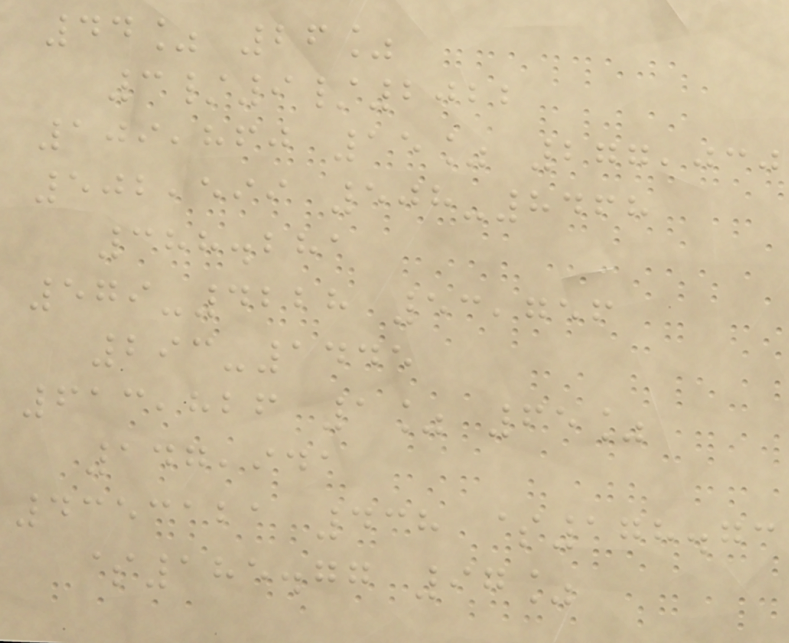44% 26%
3/9/2022
109,860 15% 277,030
502,599 508-8468
388.281
579-4228 53,756
293-1445
613,826 1% 65%
147,941
4353121 438 $178.73
$185.77 97%
